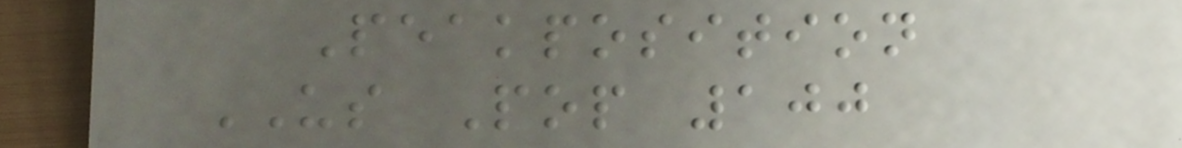Peakposition
US Pop 100
